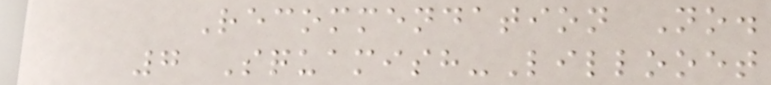Recommendation No.
7 Squamish-Lillooet
